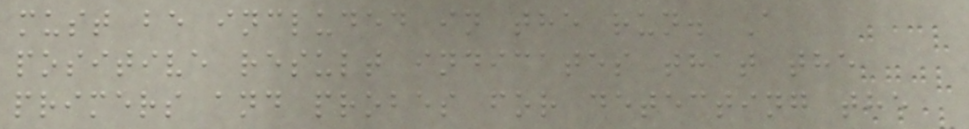must be included in the run. A
positive result indicates that the
primers and probes for detecting the
